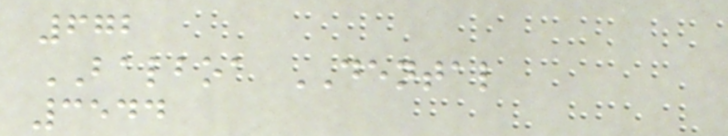672
BALBOA DENTAL
3544
